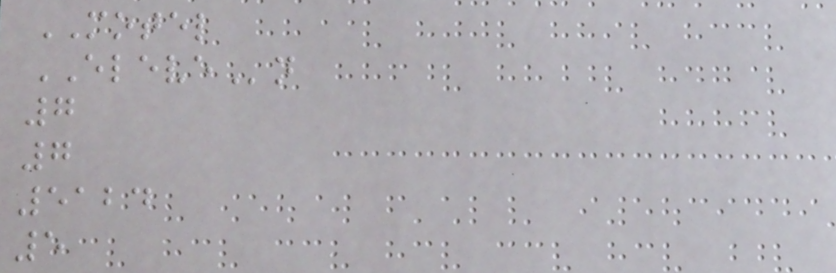MOTEL
ELEVEn
7
7
5124
5
